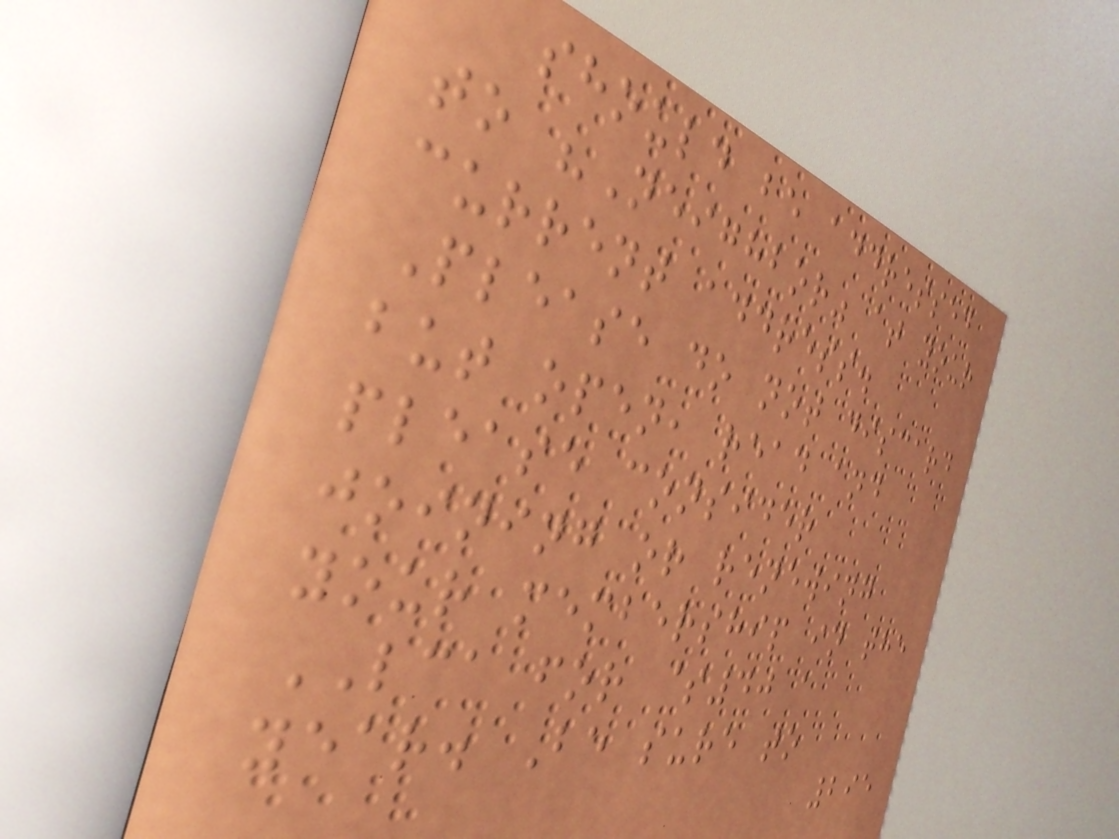should be addressed
to "Neighbor" at your
current address.
Please do not discard
but open, read and
please consider
joining or renewing
your membership in the
LCA for $40 a
year. Be sure to
295
